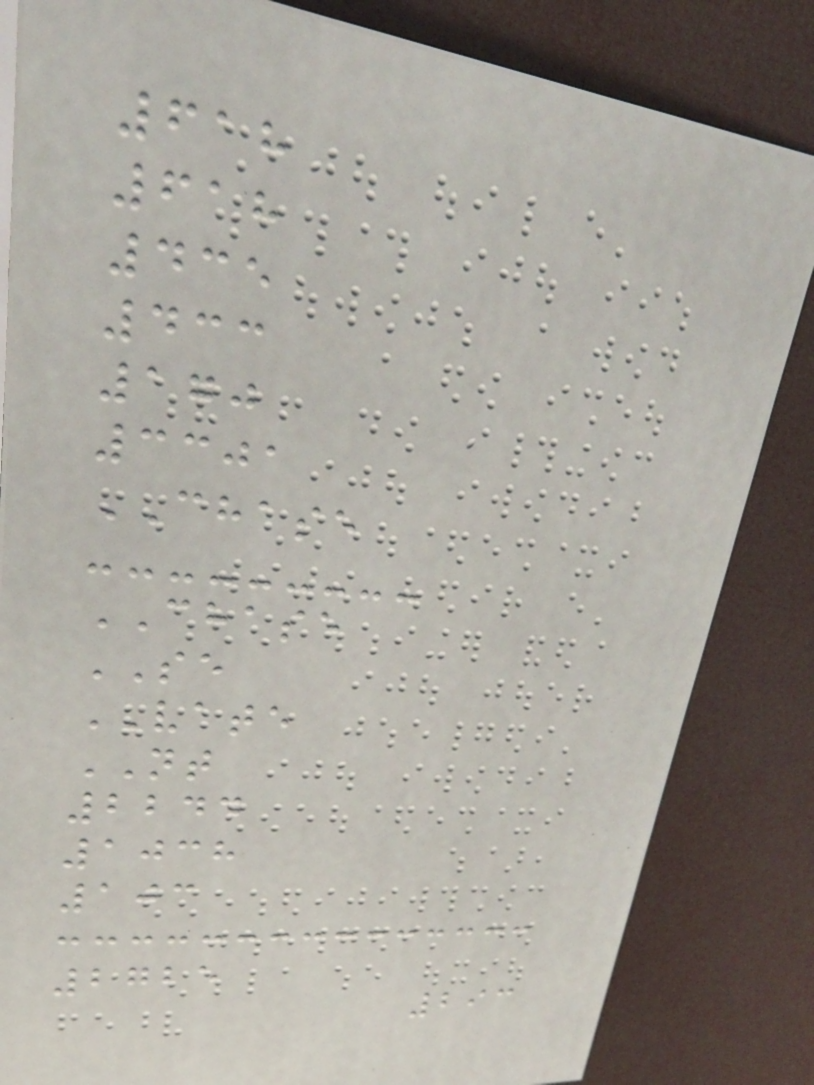618
618
435
433
170
3301
CHASE
CHASE
SE
VATE
NT
2244
1038
103
2725
293
